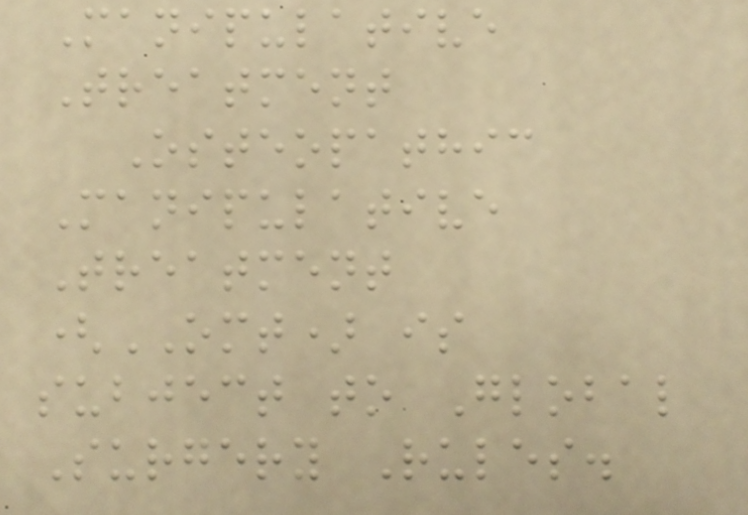Manipulative
Treatment
Osteopathic
Manipulative
Treatment
(OMT) is
subject to Global
Surgery Rules.
